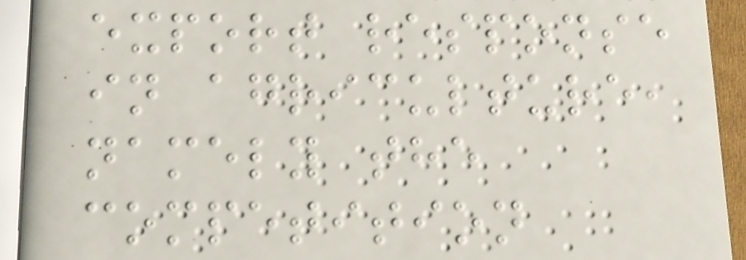export response
in agriculture,
namely the
competition
